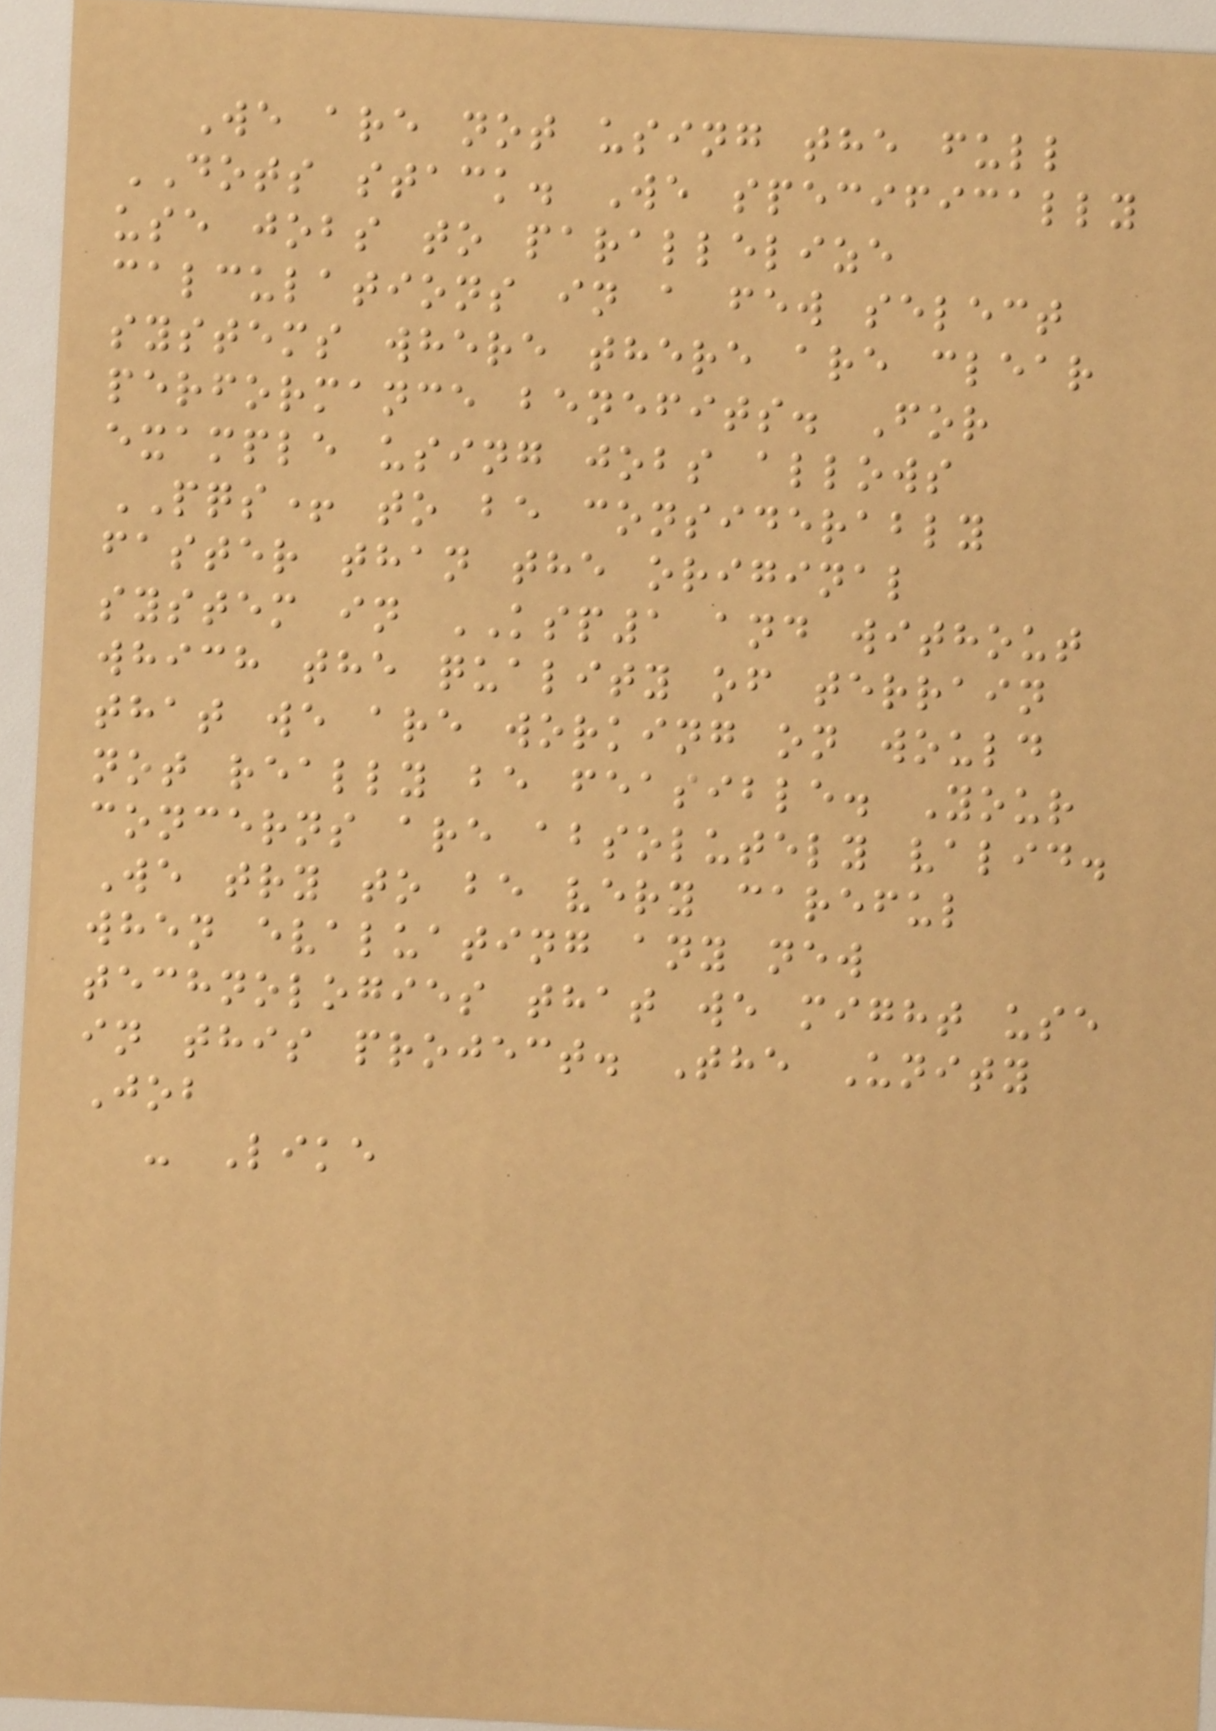We are not using the full
DOTS stack. We specifically
use jobs to parallelize
calculations in a few select
systems where there are clear
performance benefits. For
example using jobs allows
PQS+ to be considerably
faster than the original
system in KSP1 and without
which the quality of terrain
that we are working on would
not really be feasible. Your
concerns are absolutely valid.
We try to be very careful
when evaluating any new
technologies that we might use
in this project. The Unity
Job
- Like
